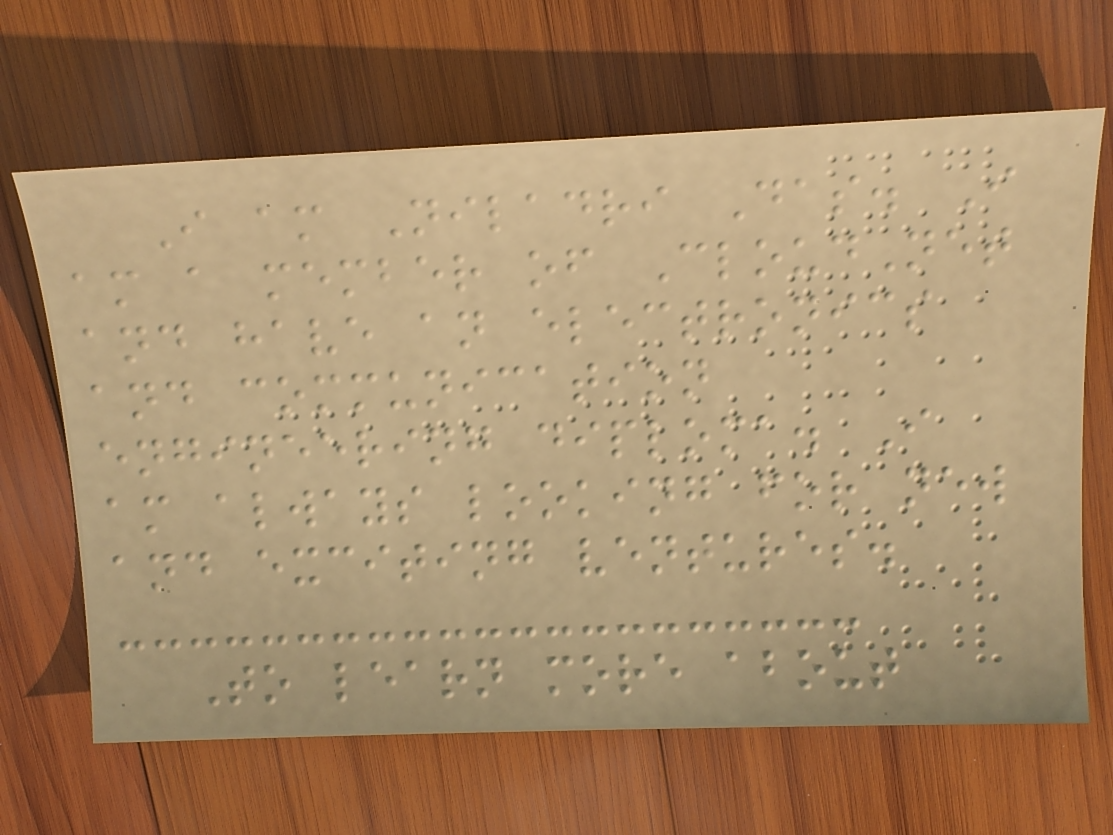I am Niladri Das. I
am a member of CloudNet
and have an electronics
and communication
engineering diploma. I
am always looking for new
and exciting ventures.
To learn more about
